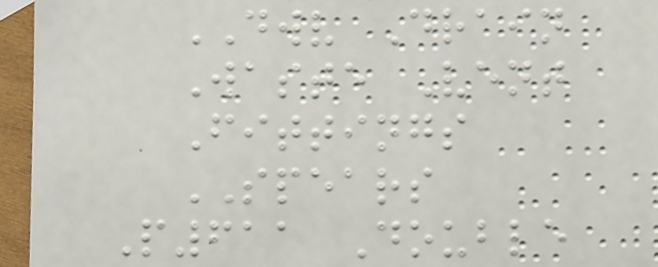DWV Drain
Waste Vent
Fittings
SPEARS
P611 Double
